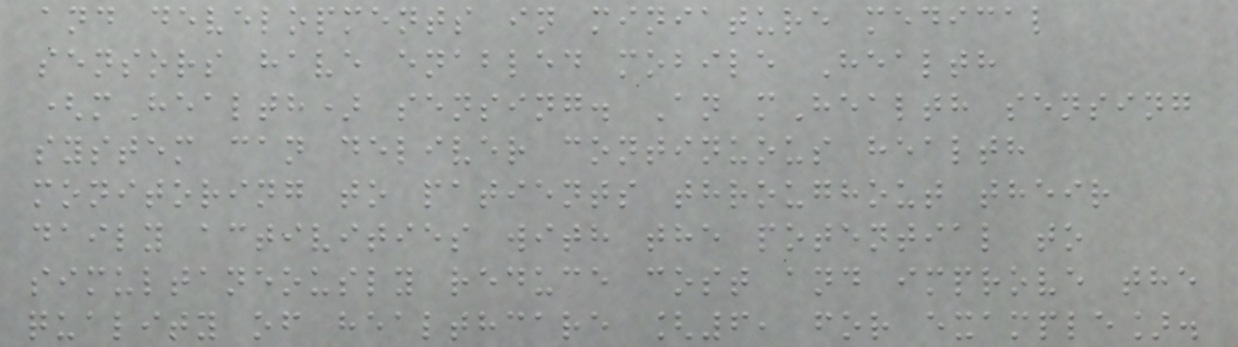and developments in miniature medical
sensors have enabled mobile Health
(mHealth) sensing. An mHealth sensing
system can deliver continuous health
monitoring to patients throughout their
daily activities with the potential to
simultaneously reduce cost and improve the
quality of healthcare [6, for example].
